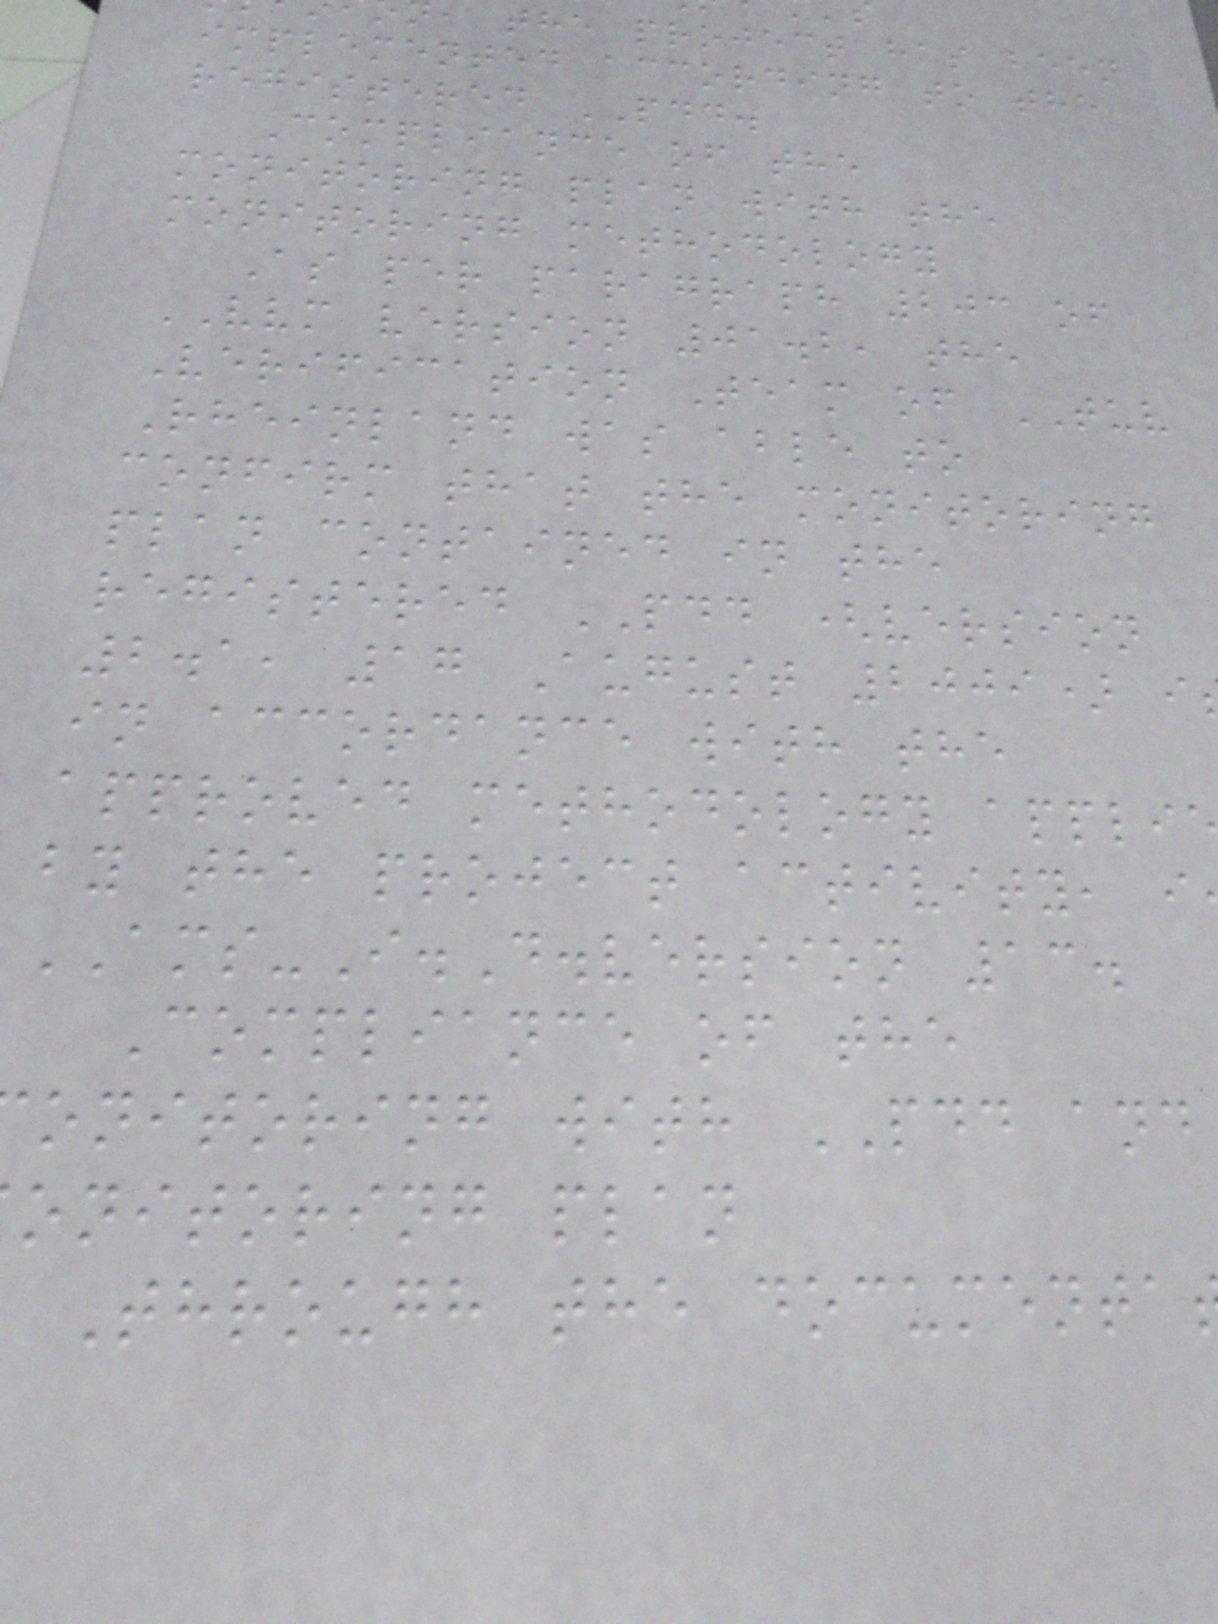, the project has been
implemented according to the
registered PDD.
Compliance of the
monitoring plan with the
monitoring methodology
As per paragraph 203 of
VVM version 01.2, the
Verification Team of TUV
Rheinland was able to
confirm that the monitoring
plan contained in the
registered PDD (version
2.1, 17 August 2009) i
in accordance with the
approved methodology appli
by the project activity, i
AMS-I.D.version 13.
Compliance of the
onitoring with PDD and
onitoring plan
Through the documenta
